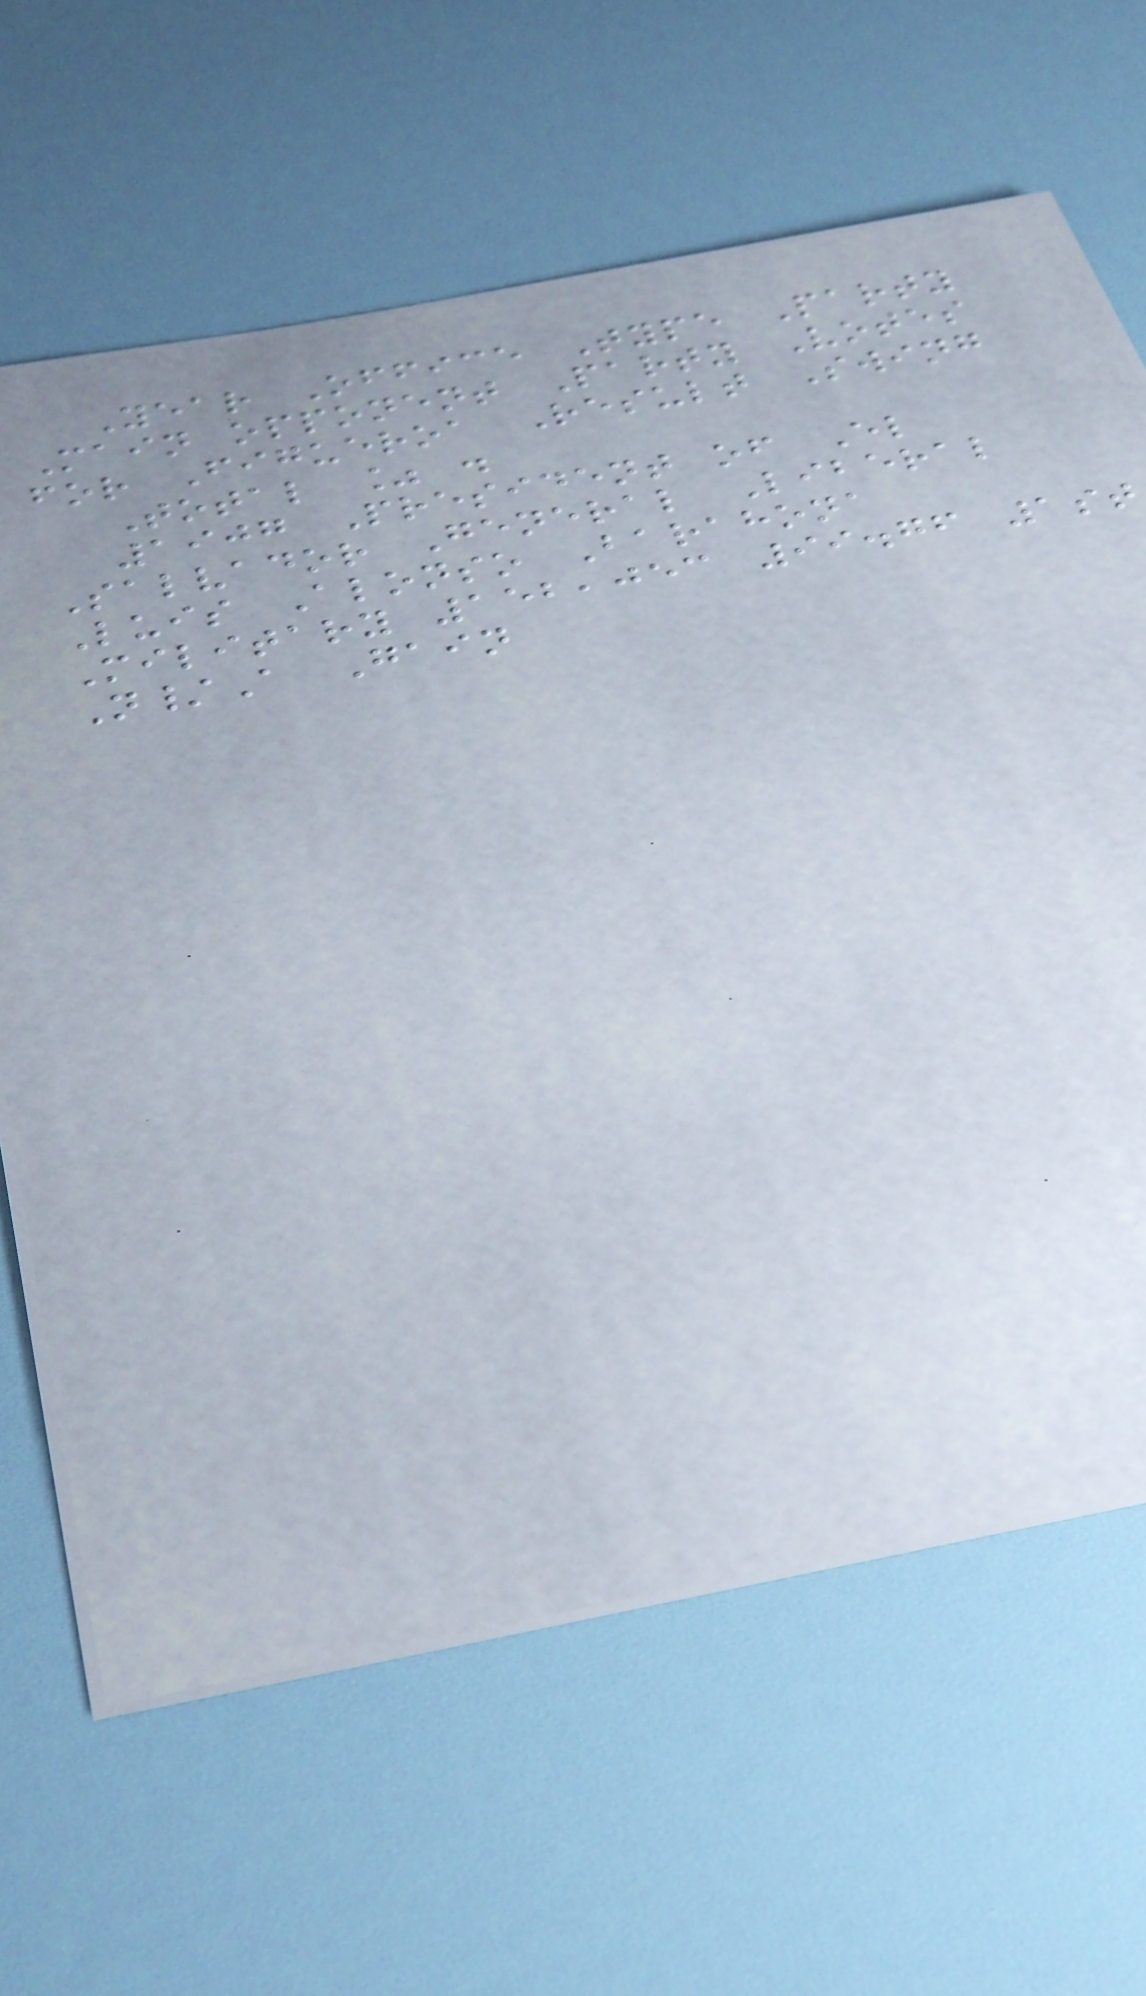Year Office Type Party
Main opponent Party Votes
for Figueroa Result Swing
Total % .
1907 President of El
Salvador General Liberal
Luis Alonso Barahona
Military 152,053 99.76 1st
N/A Gain
